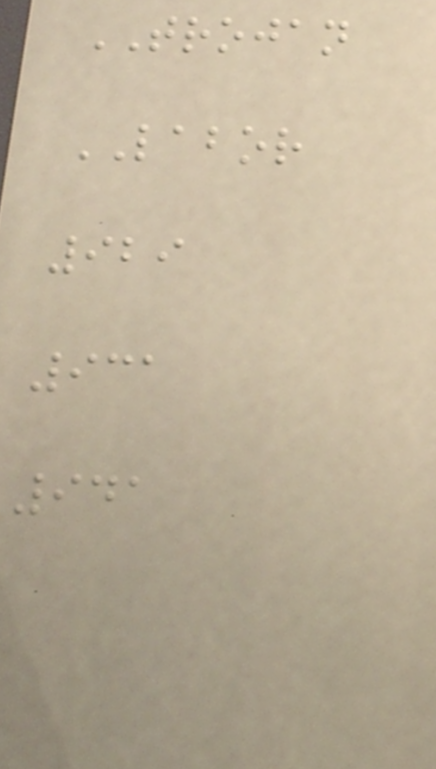TROJAN
LABOR
929
931
941
